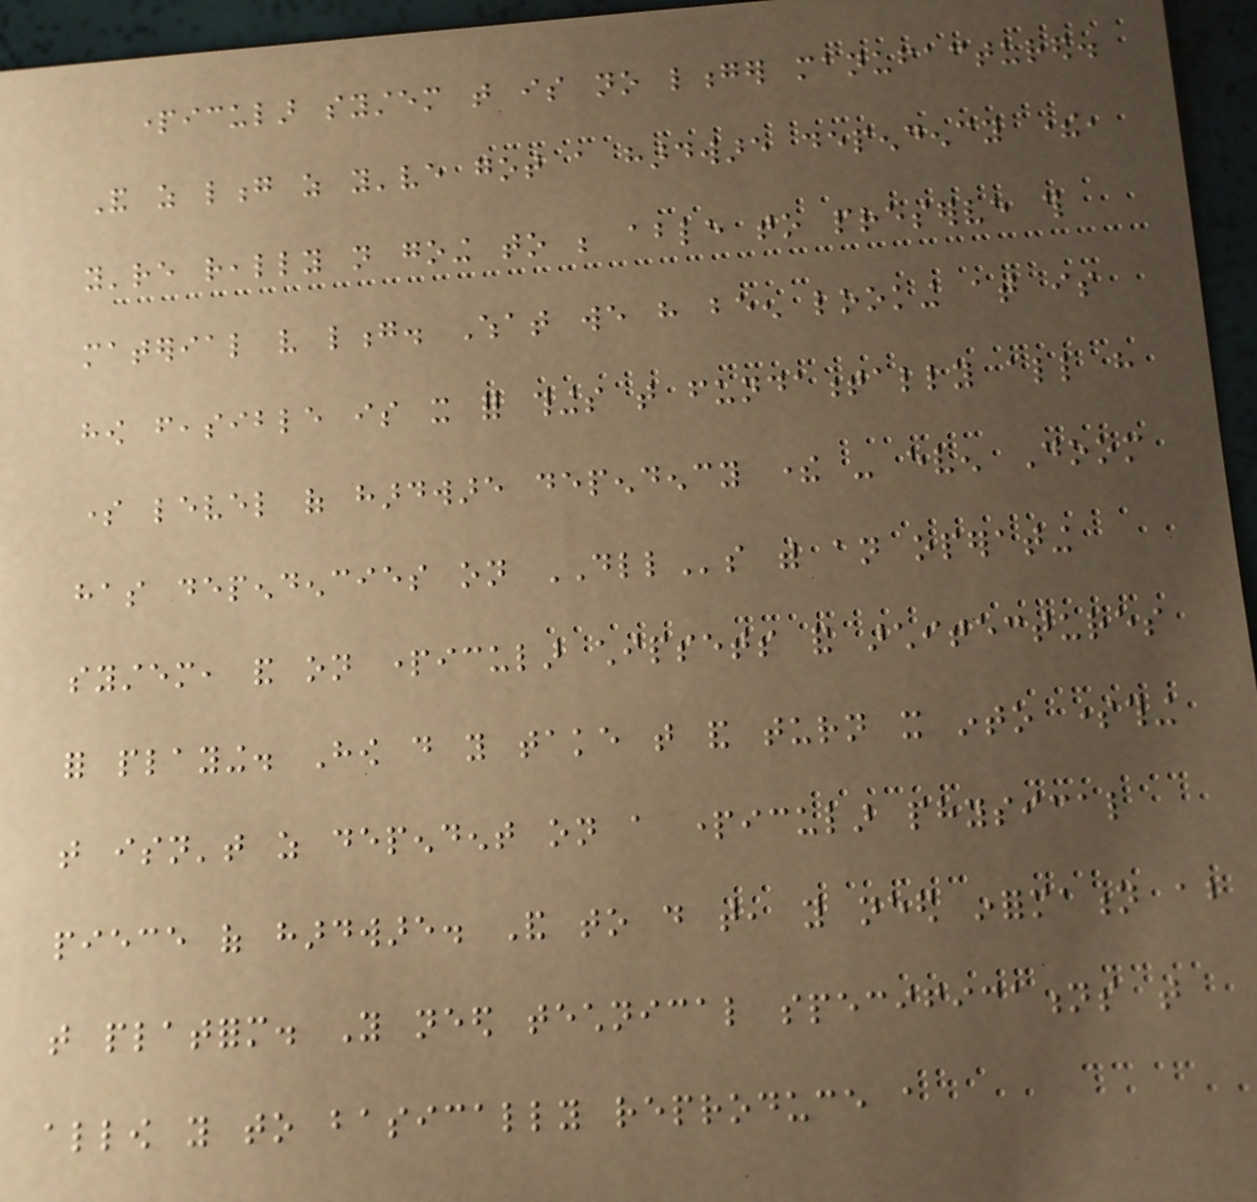particular system that is no longer manufactured.
And as long as you've got a hardware dependency there,
you're really not going to be able to preserve this
material very long. What we have been looking at is
how feasible is it for things that fundamentally all have
some level of hardware dependency there - even Doom
has dependencies on DLLs with an operating
system, and on particular chipsets and architectures
for playing. How do you take that and turn it into something
that isn't as dependent on a particular physical
piece of hardware. And to do that, you need information about
that platform. You need technical specifications that
allow you to basically reproduce a
